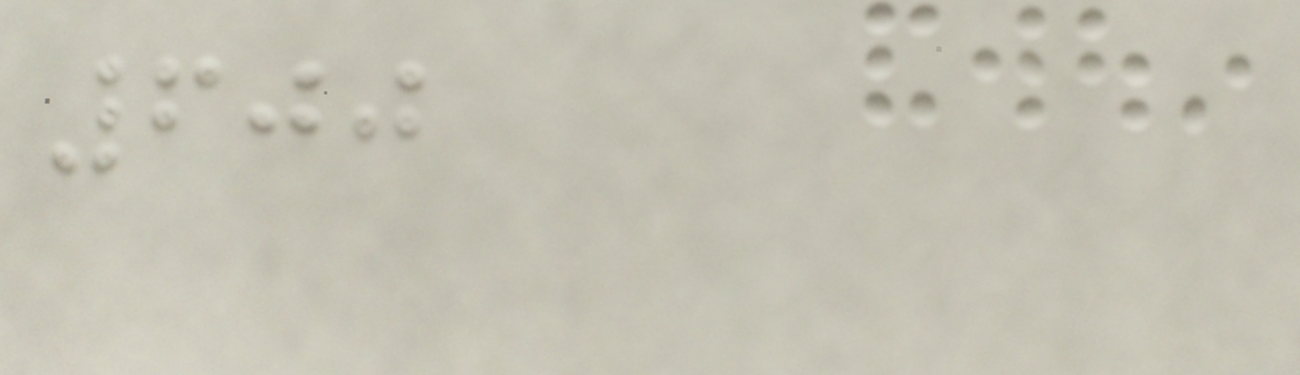600
